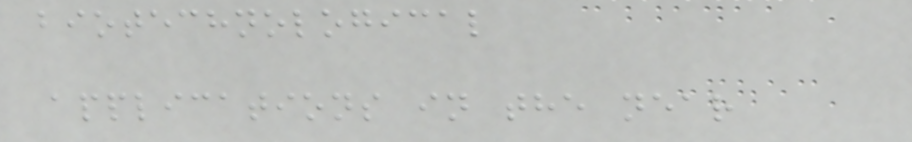biotechnological
applications in the near
